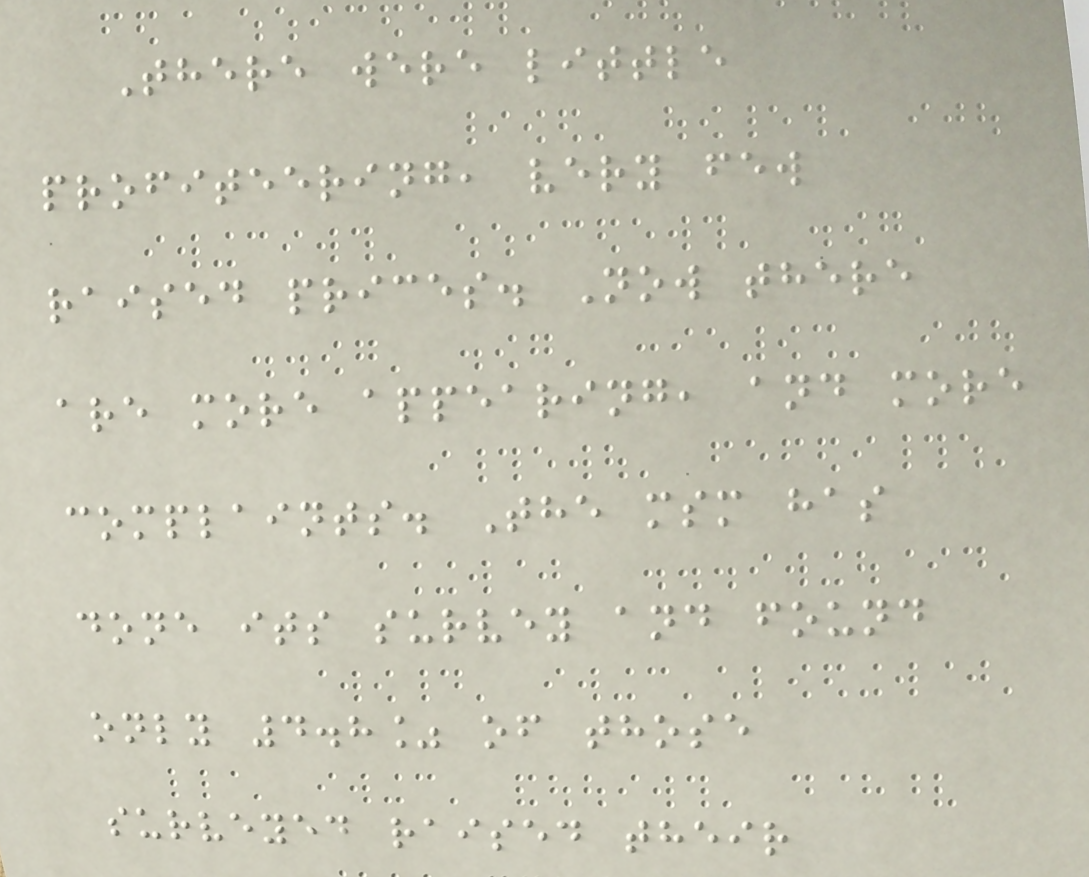There were little
profiteering, very few
raised prices. Now there
are more appearing, and more
complaints. The msm has
done its survey and found
only 4.8% of those
surveyed raised their
